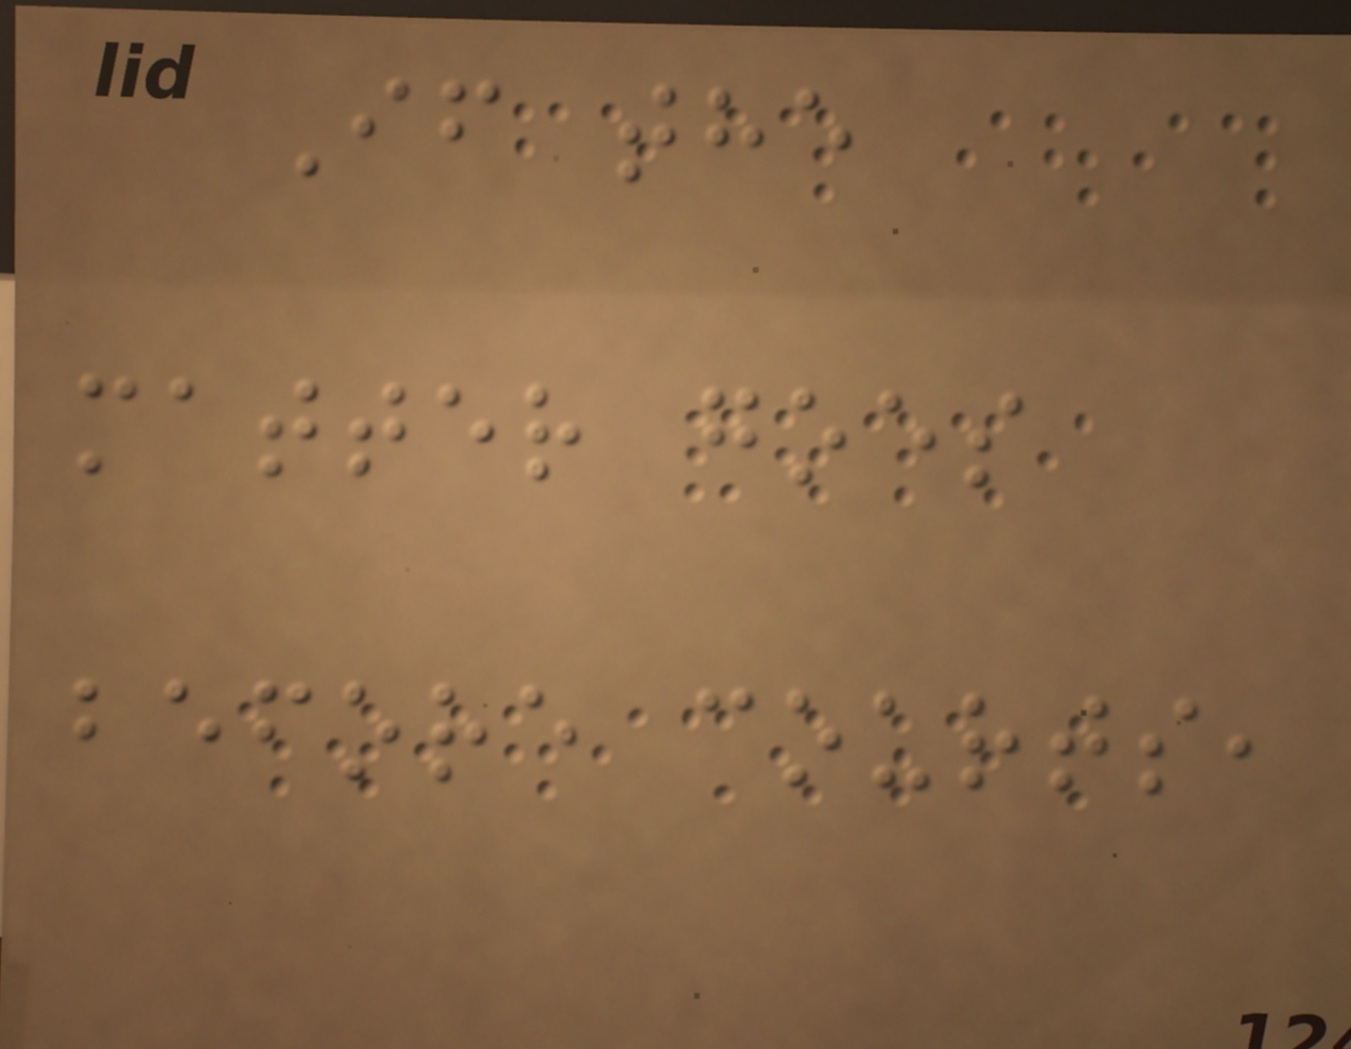If the
matter goes
before courts,
